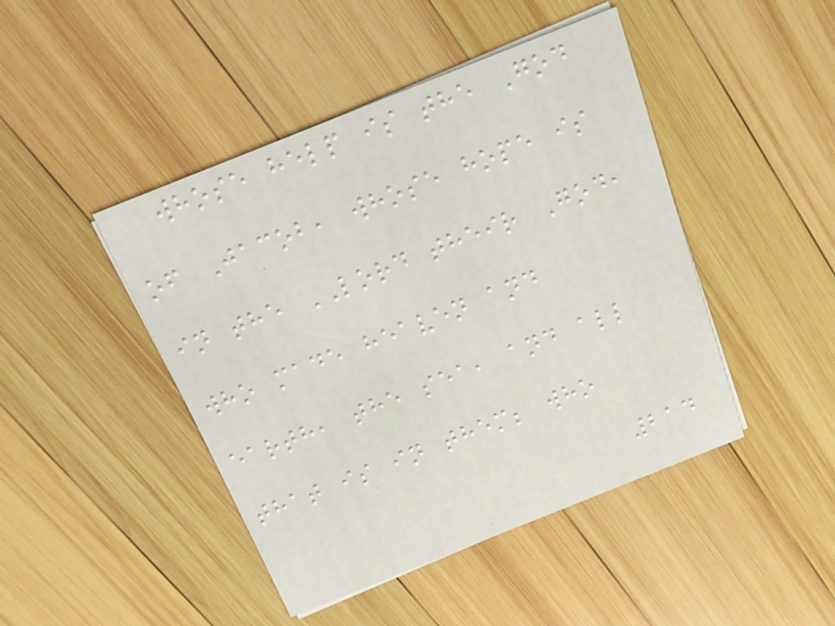whose help is the God
of Jacob, whose hope is
in the LORD their God,
who made heaven and
earth, the sea, and all
that is in them; who
214
